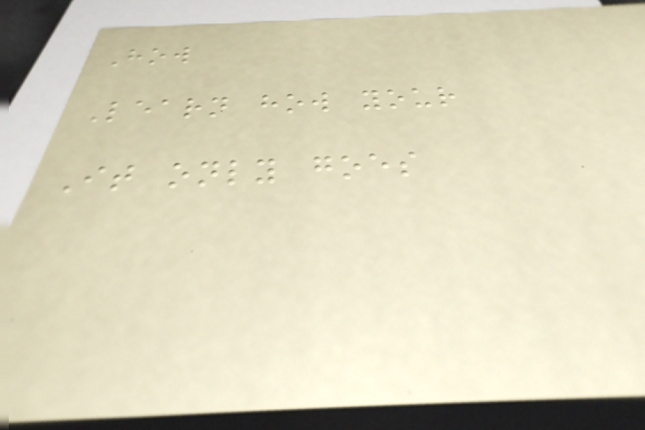How
Learn how your
It only goes
